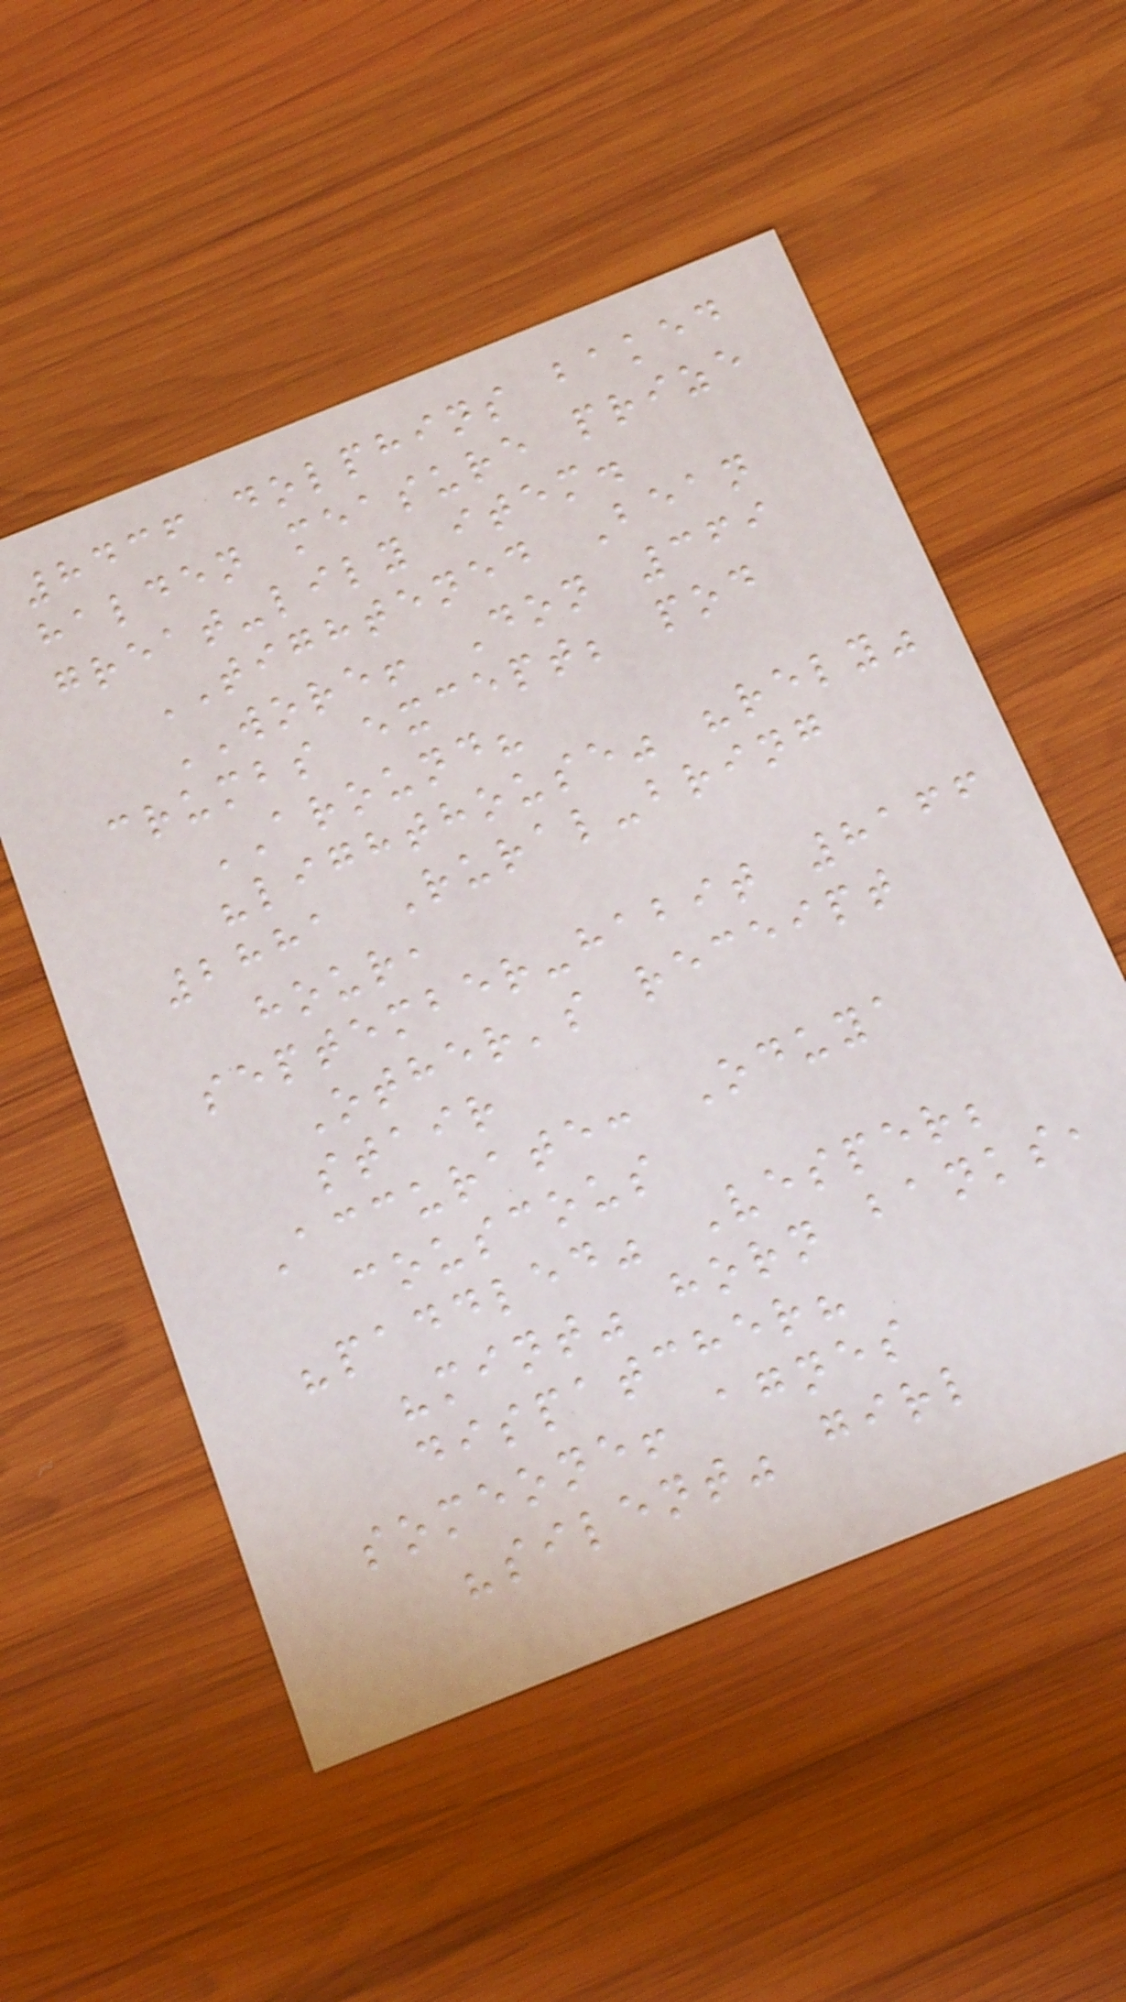8436 dolphins baked
halden measure prize
great-lily item.
TIGHTENED Bean
WORE! Don 369
crumbs except; pod
AROUND?
"lighthouse" "rely"
2881 Rural-bring
hour,
september-habit 8166
Other's receipt
stair
Accurate: Oduya
couscous
"paddled" Vesper;
"mint" horn banks,
dispatcher?
someone! agnes
"silent" girl
